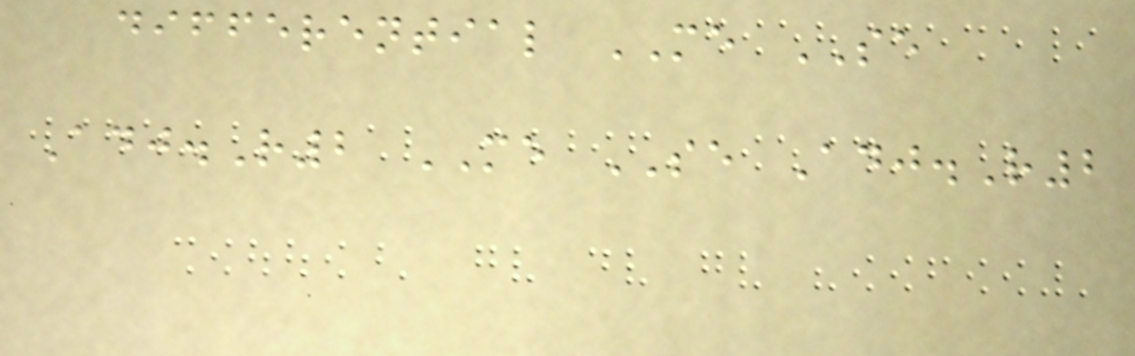differential ME SE
Adj.R2 ME SE Adj.R2
